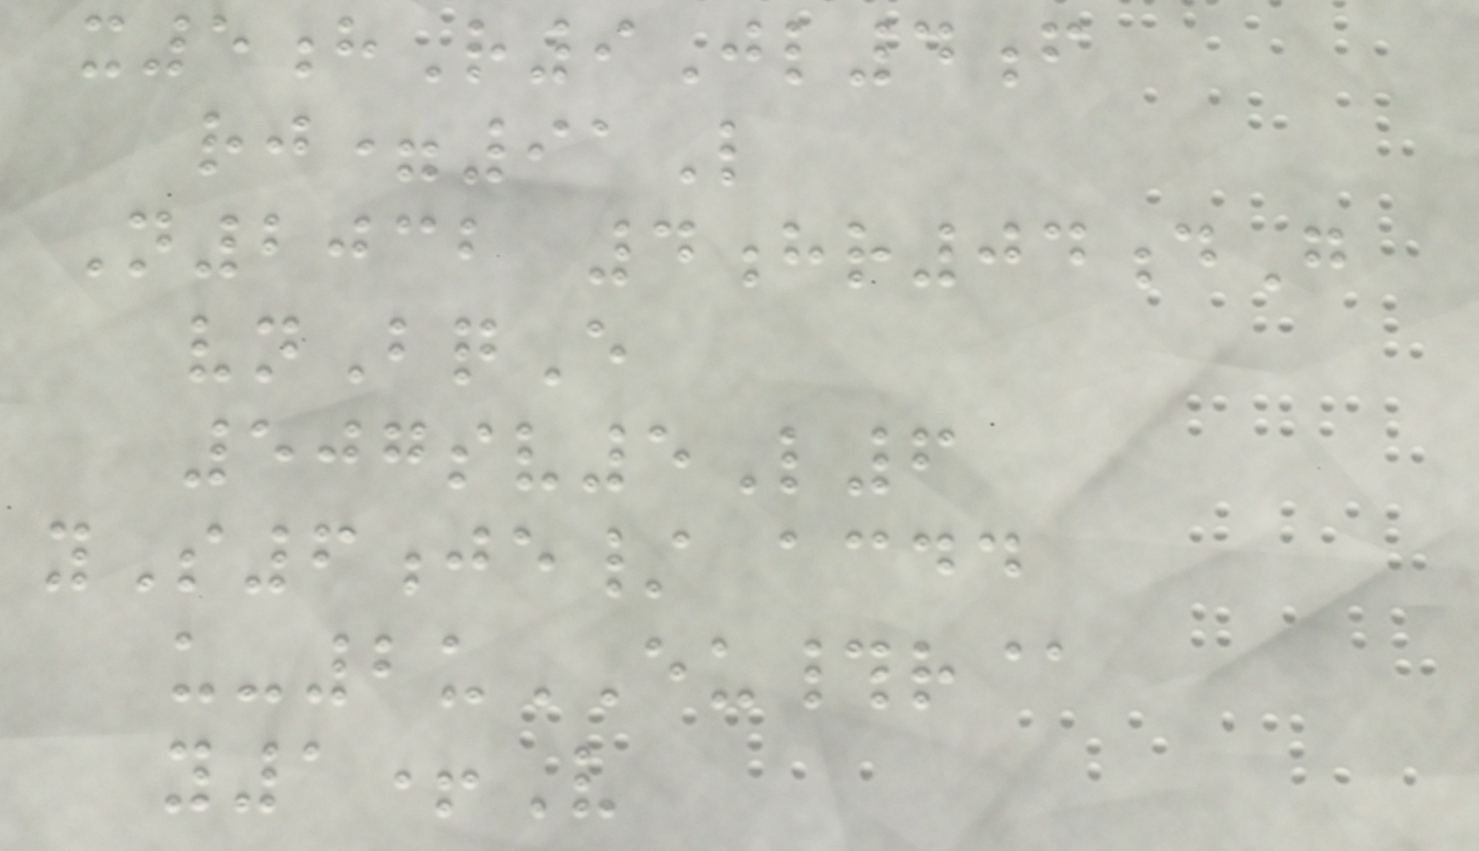x5hR9Jl4f
rj=91L
N2032 4hr04dG
vnBqE
507sv5L6
yS6je/ acdd
u-2uEU#r@
y1+V
